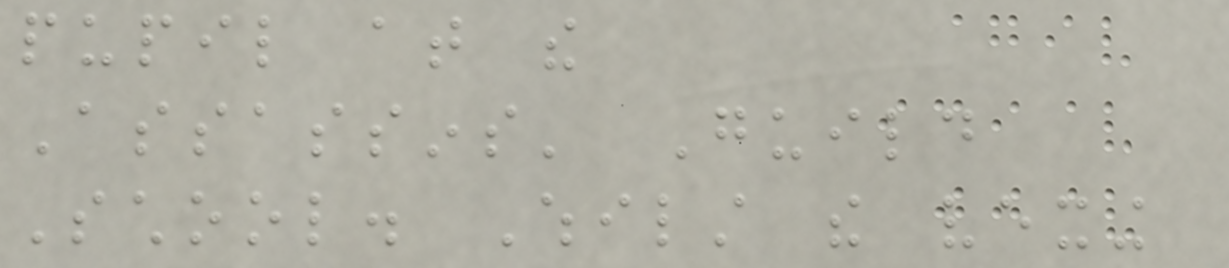pupil at the
Assassins' Guild
School. Whilst the vexing
